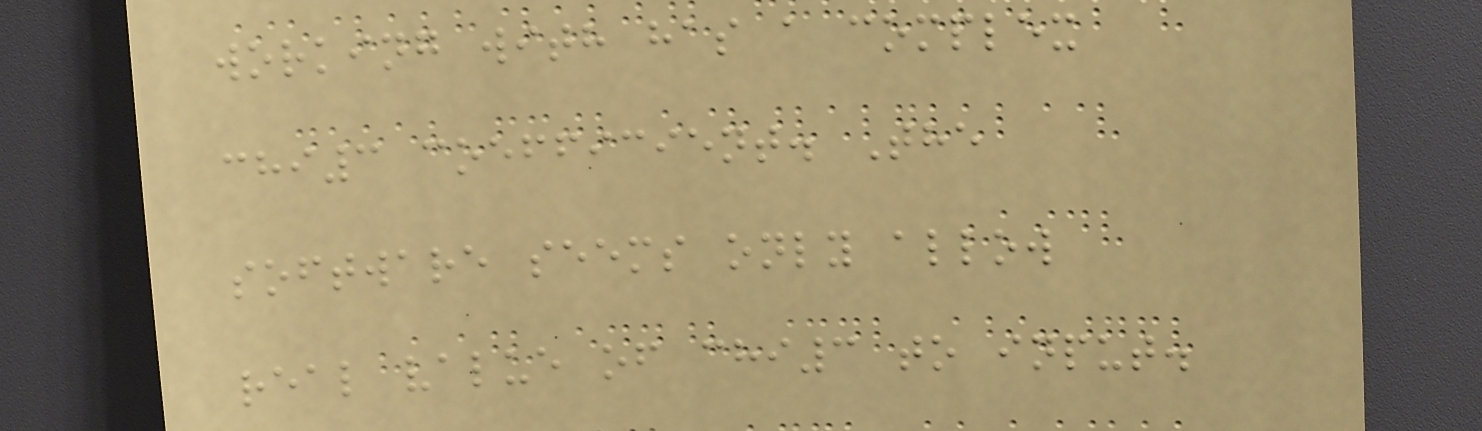working with has a complex
chi3 coefficient. The
software seems only allow
real value of chi3 to input.
